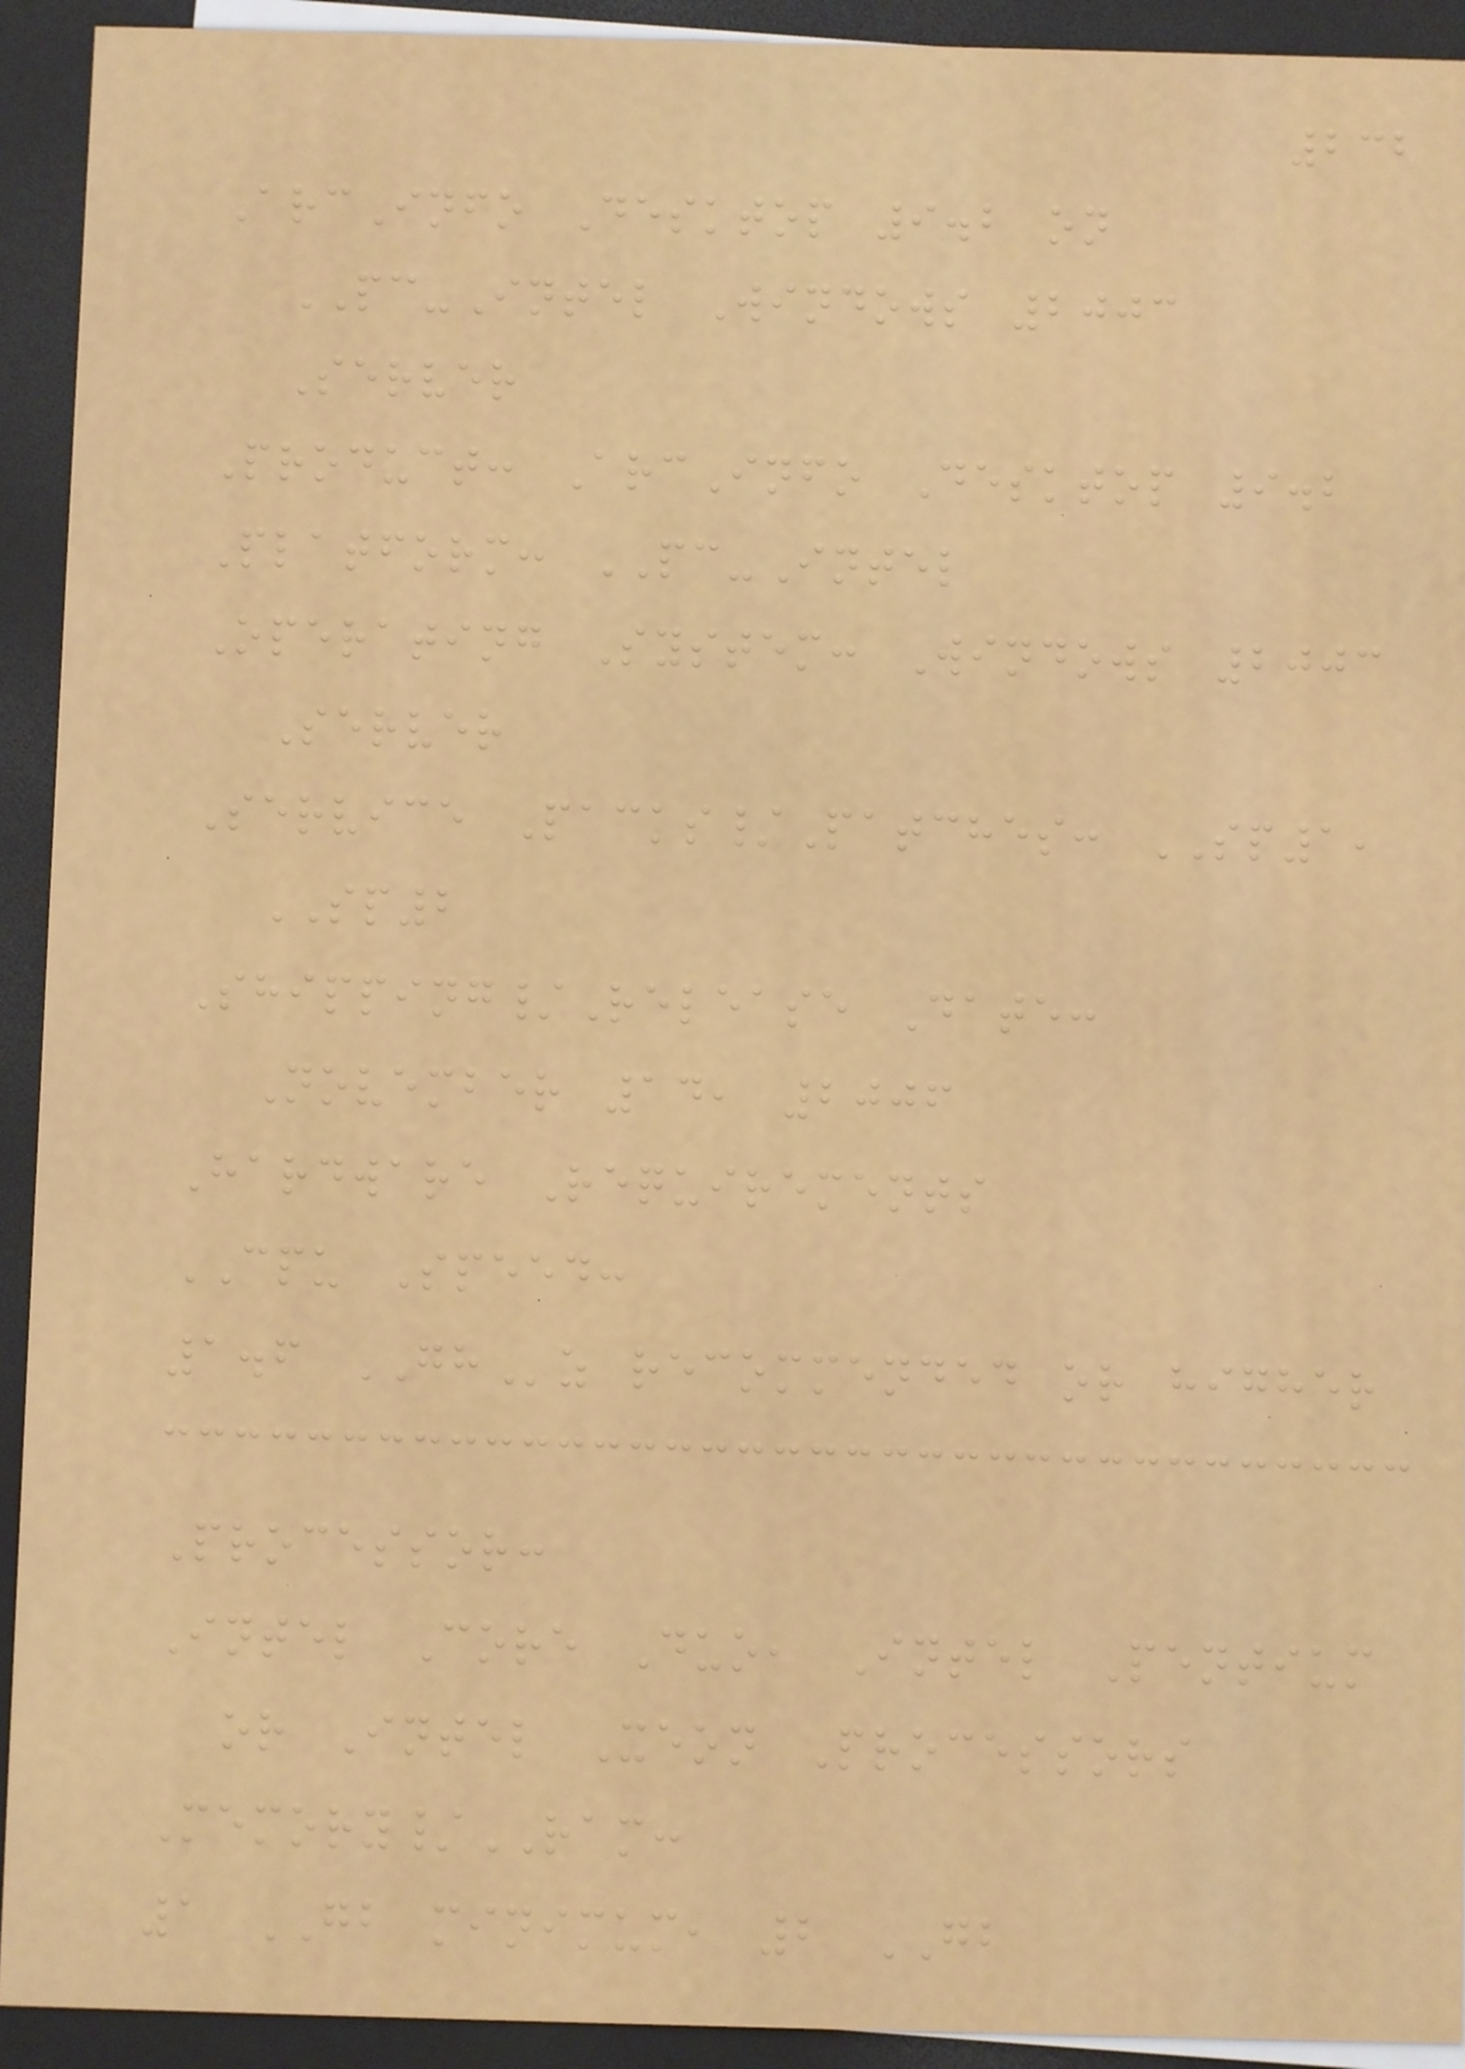232
ArcInfo Desktop 9.2 on
PC-Intel Windows 2003
Server
Product: ArcInfo Desktop 9.2
Platform: PC-Intel
Operating System: Windows 2003
Server
Service Packs/Patches: SP1,
SP2
Shipping/Release Date:
November 14, 2006
Hardware Requirements
CPU Speed:
1.6 GHz recommended or higher
Processor:
Intel Core Duo, Intel Pentium
or Intel Xeon Processors
Memory/RAM:
1 GB minimum, 2 GB
